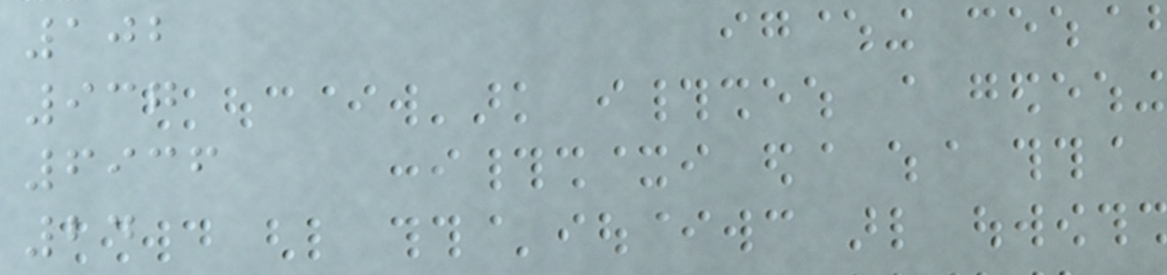102
937
6936
24
